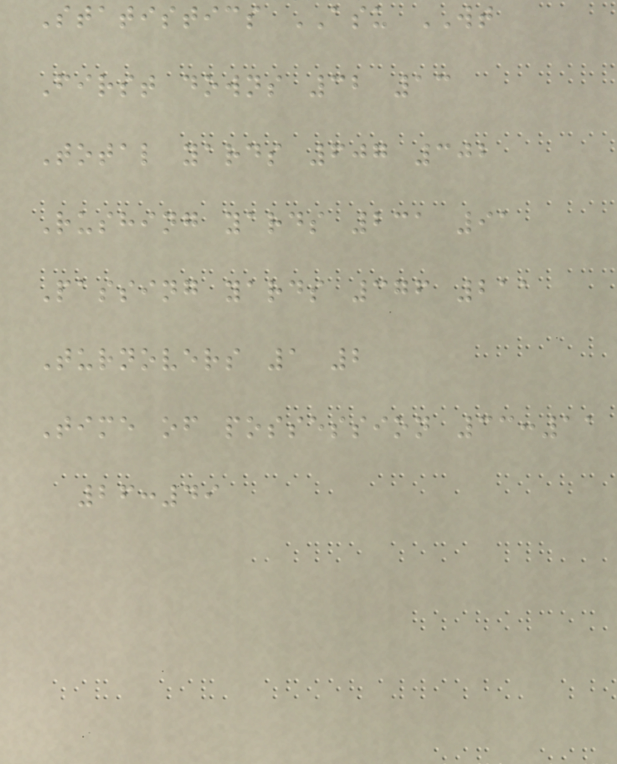Statistics ASU WT
First downs 32 13
Total yards 607 302
Rushing yards 231 91
Passing yards 376 211
Turnovers 1 2
Time of possession 33:11
26:49
